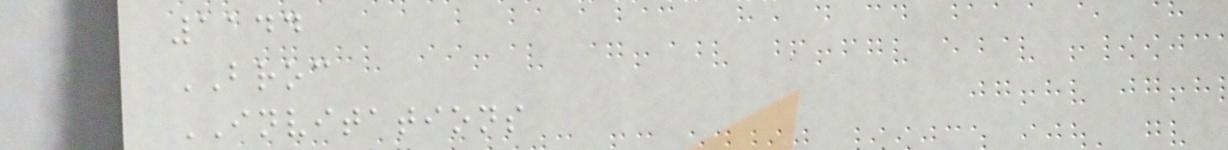1144
BROC
INVITATIONS
